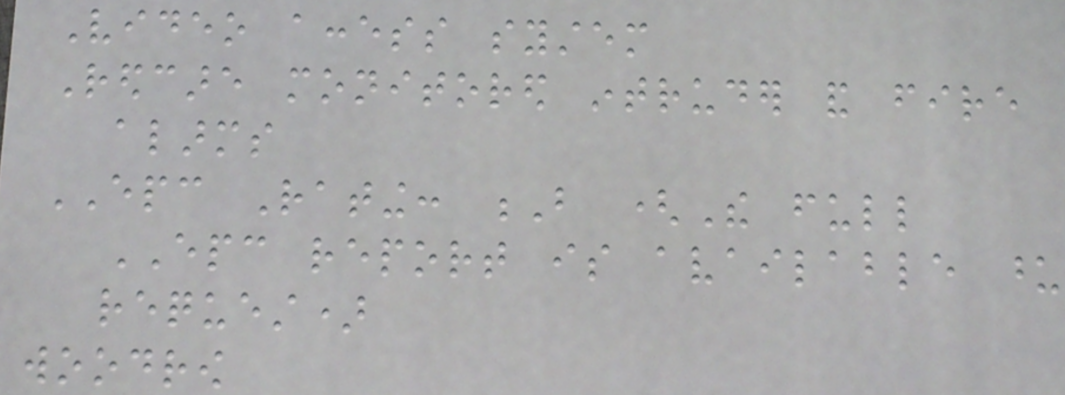Video access system
Redcare monitored intruder and fire
alarms
EPC Rating: B (The full
EPC report is available upon
request)
woodrow
